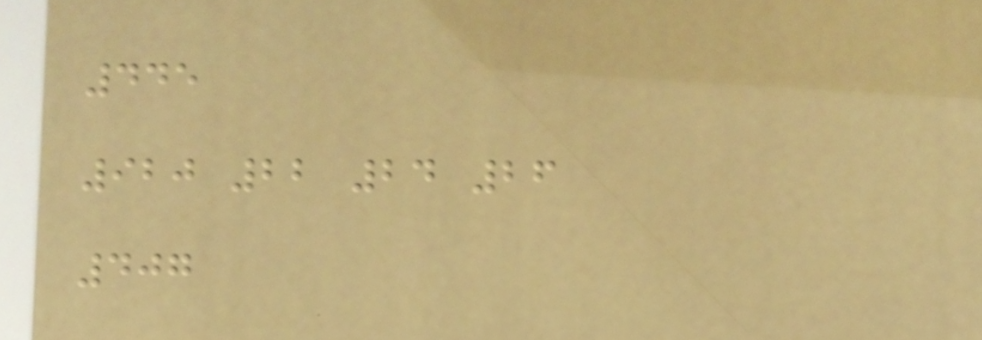445
920 22 24 26
407
